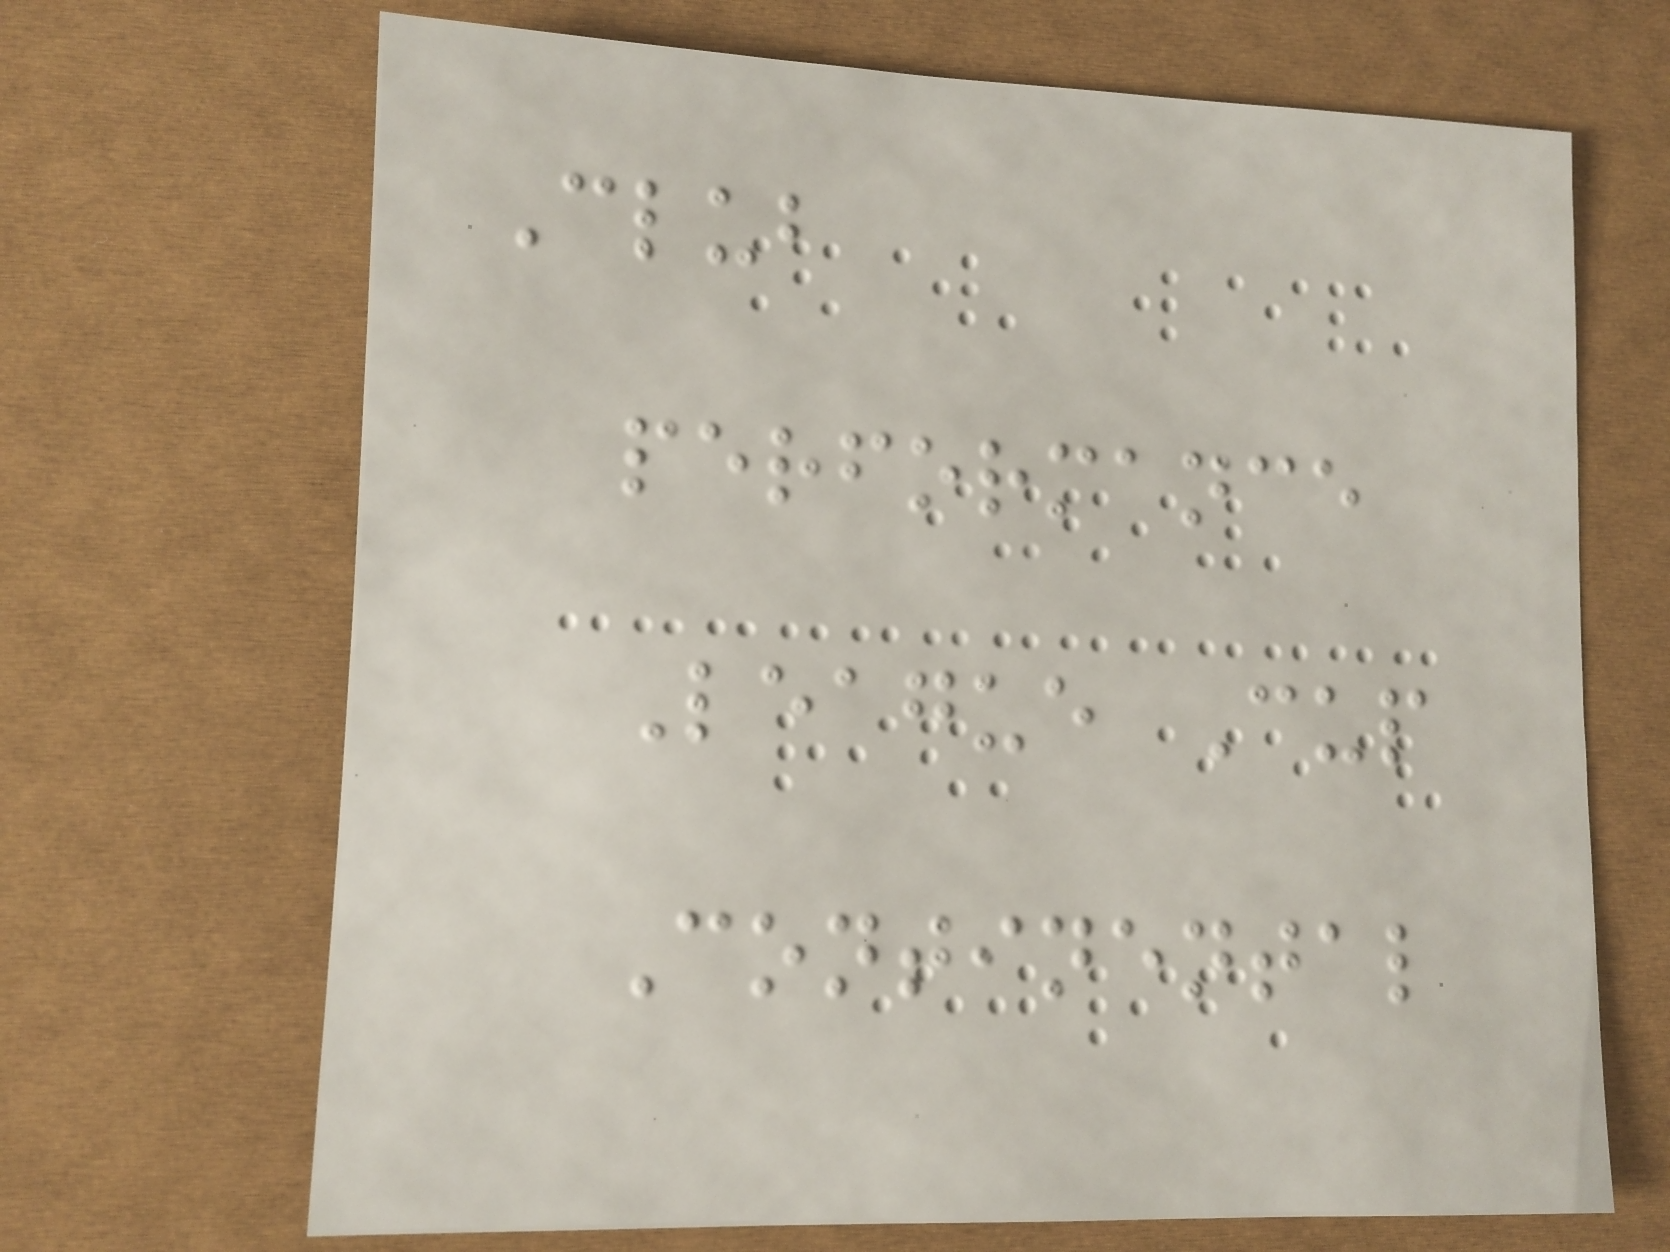Club
performance
League Cup
Continental
